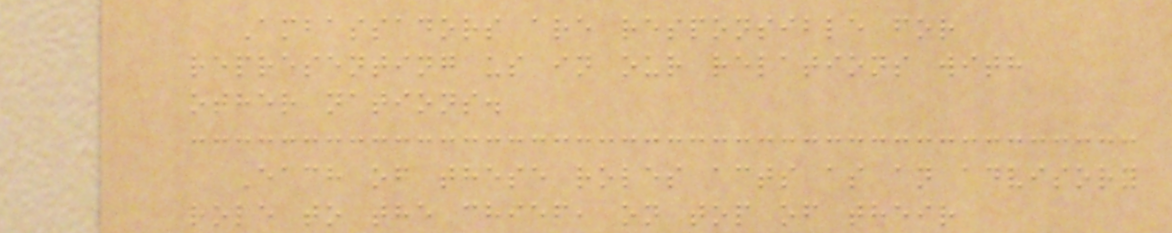Ambassadors are responsible for
representing us in our relations with
other nations.
Each of these roles acts as an advisory
role to the chief, on top of their
